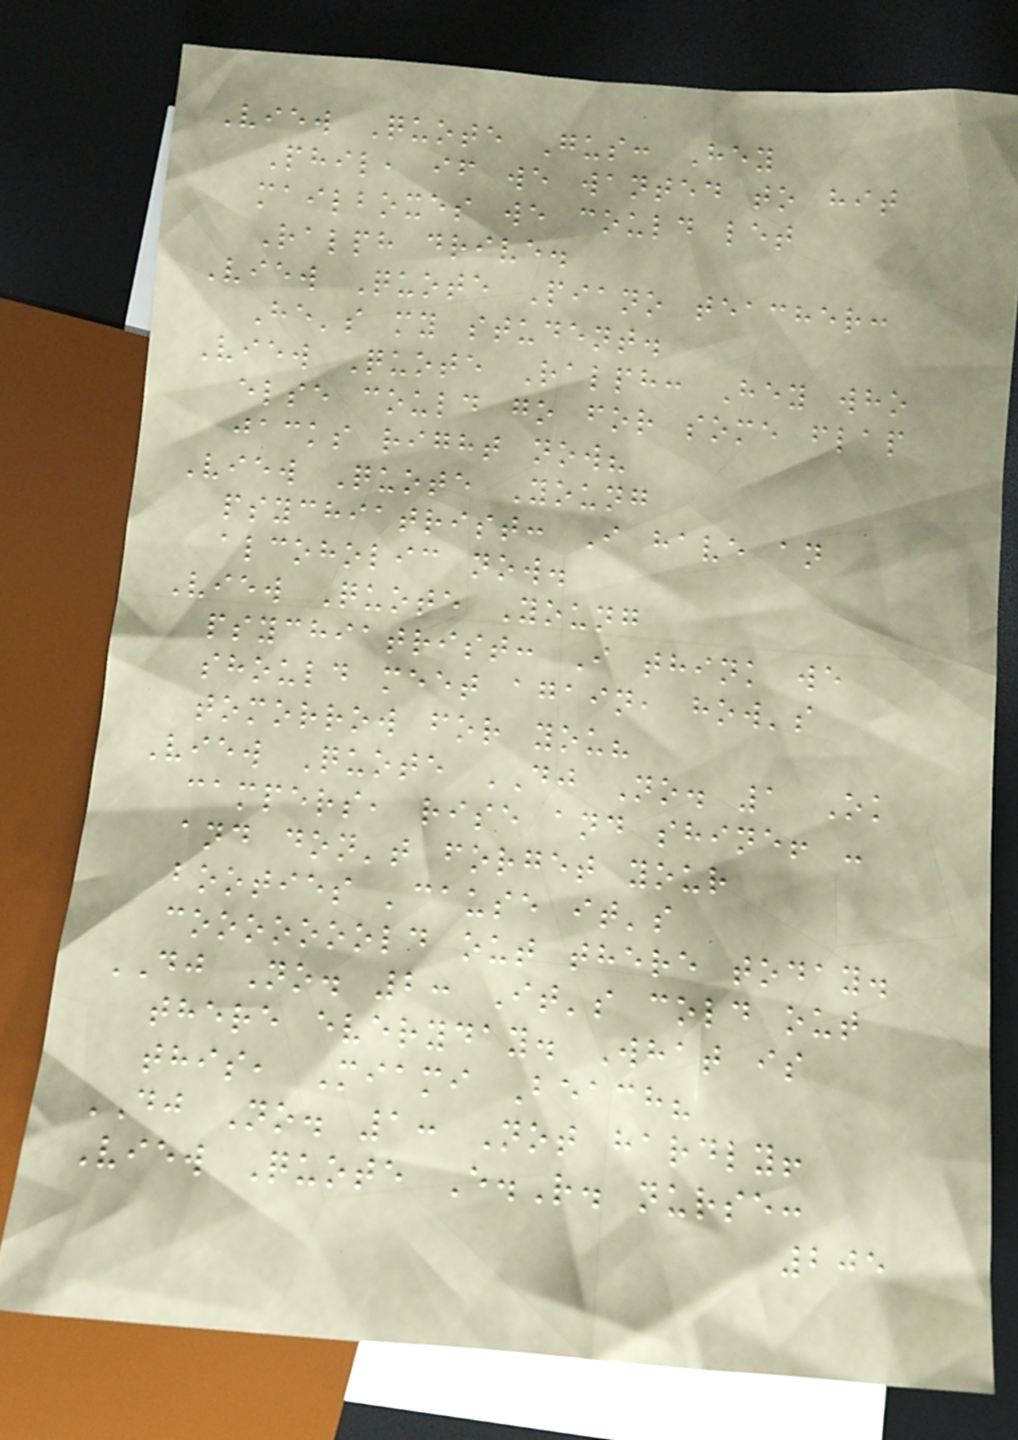View Quote Gus: Hey
Phil, if we wanted to hit
mailboxes we could let
Ralph drive.
View Quote Piano teacher:
He's my student.
View Quote Ralph: Hey who
else could go for some flap
jacks right now?
View Quote Young
psychiatrist: I have an
alcoholic now.
View Quote Young
psychiatrist: I think we
should meet again, how's
tomorrow for you?
View Quote DJ No. 1 Ok
campers, rise and shine! -
and don't forget your
booties 'cause it's
cooooooold out there today.
DJ No. 2: It's cold out
there everyday. What is
this, Miami Beach?
DJ No. 1: Not hardly!
View Quote E.R. nurse:
205
